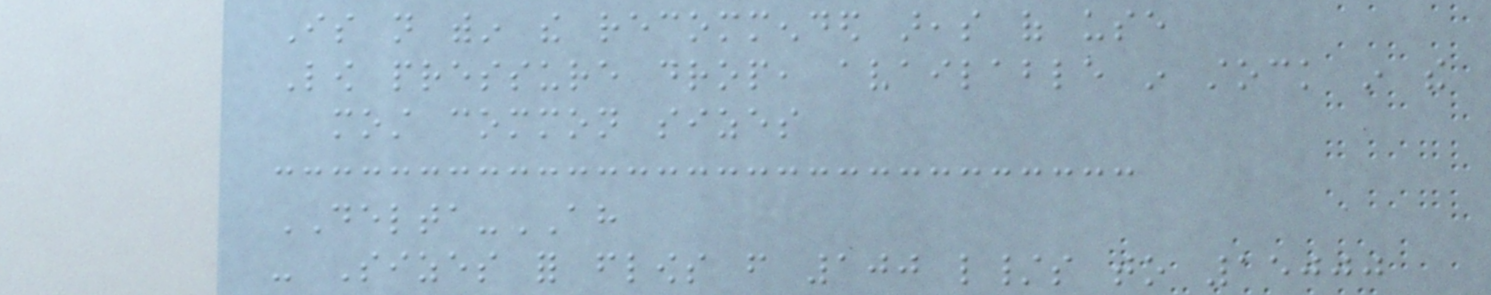Is not within the recommended areas of use
Low pressure drop, available in stock in the
most common sizes
DELTA-AH
- Sizes for flows from 100 l/s to 15000
